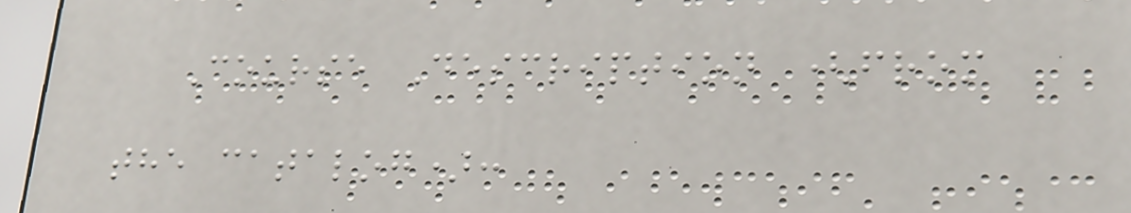Course Description (from
the catalog):
